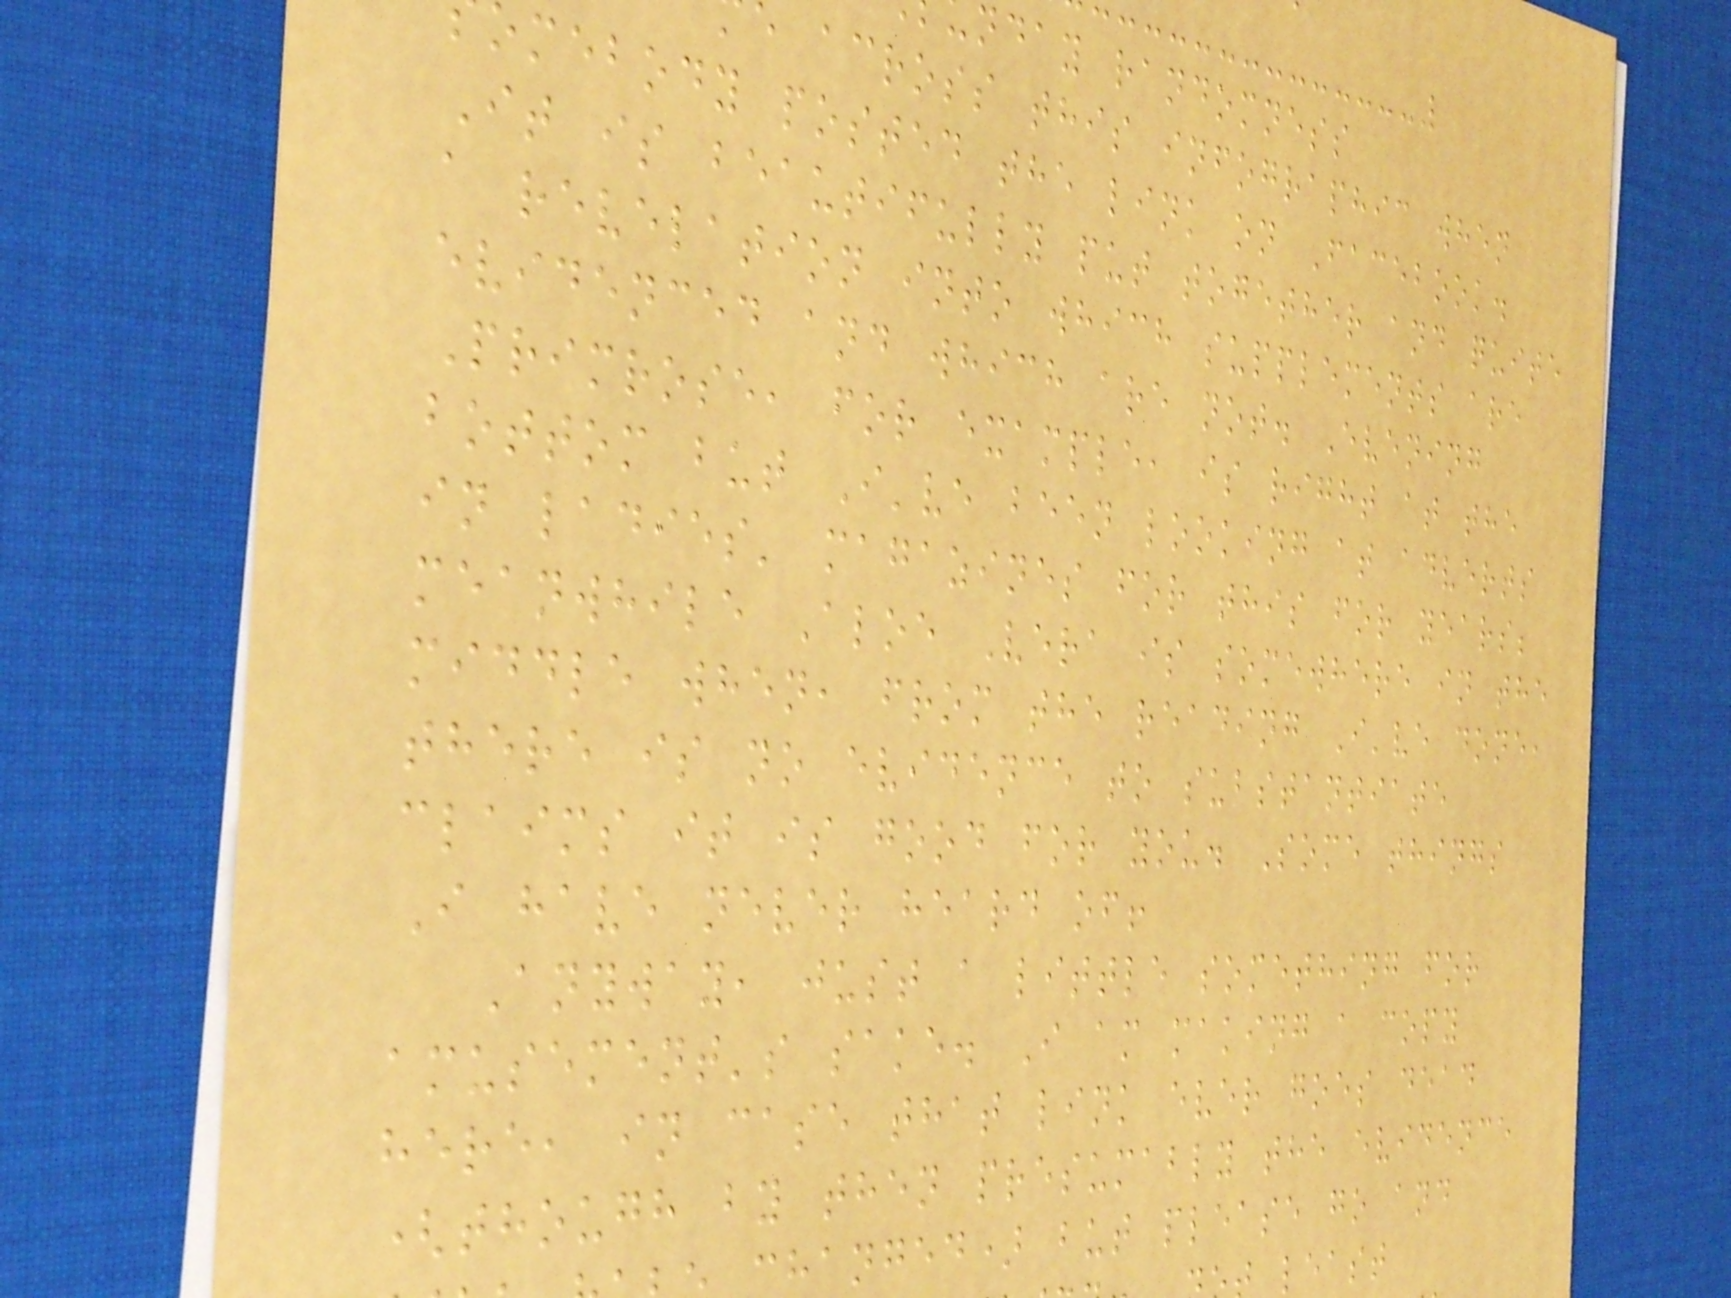nday randomness
e across this infographic when
omebody posted the link on Facebook.
It is beautifully put together and quite
a revelation into which supplements are
evidenced and which are not. Evening
Primrose, for example, is right at the
bottom but I've been looking at adverts
in ladies' magazines for this for years;
meanwhile Aloe Vera is somewhere in the
middle when, from the reading I've done,
there is no evidence to substantiate
claims it is good for you. Some things
I have never heard of!
Anyway, just a little something for
amusement's sake. I am making a copy
here, in case that link ever goes dead
(though by then presumably the evidence
hanged) but please go and
